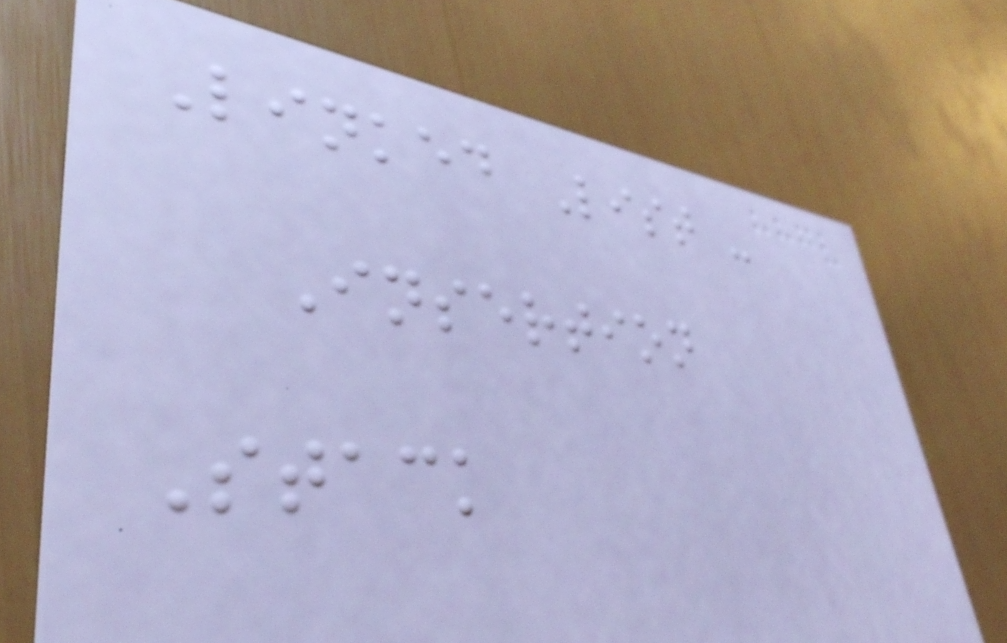Linked List -
Insertion
Stack
